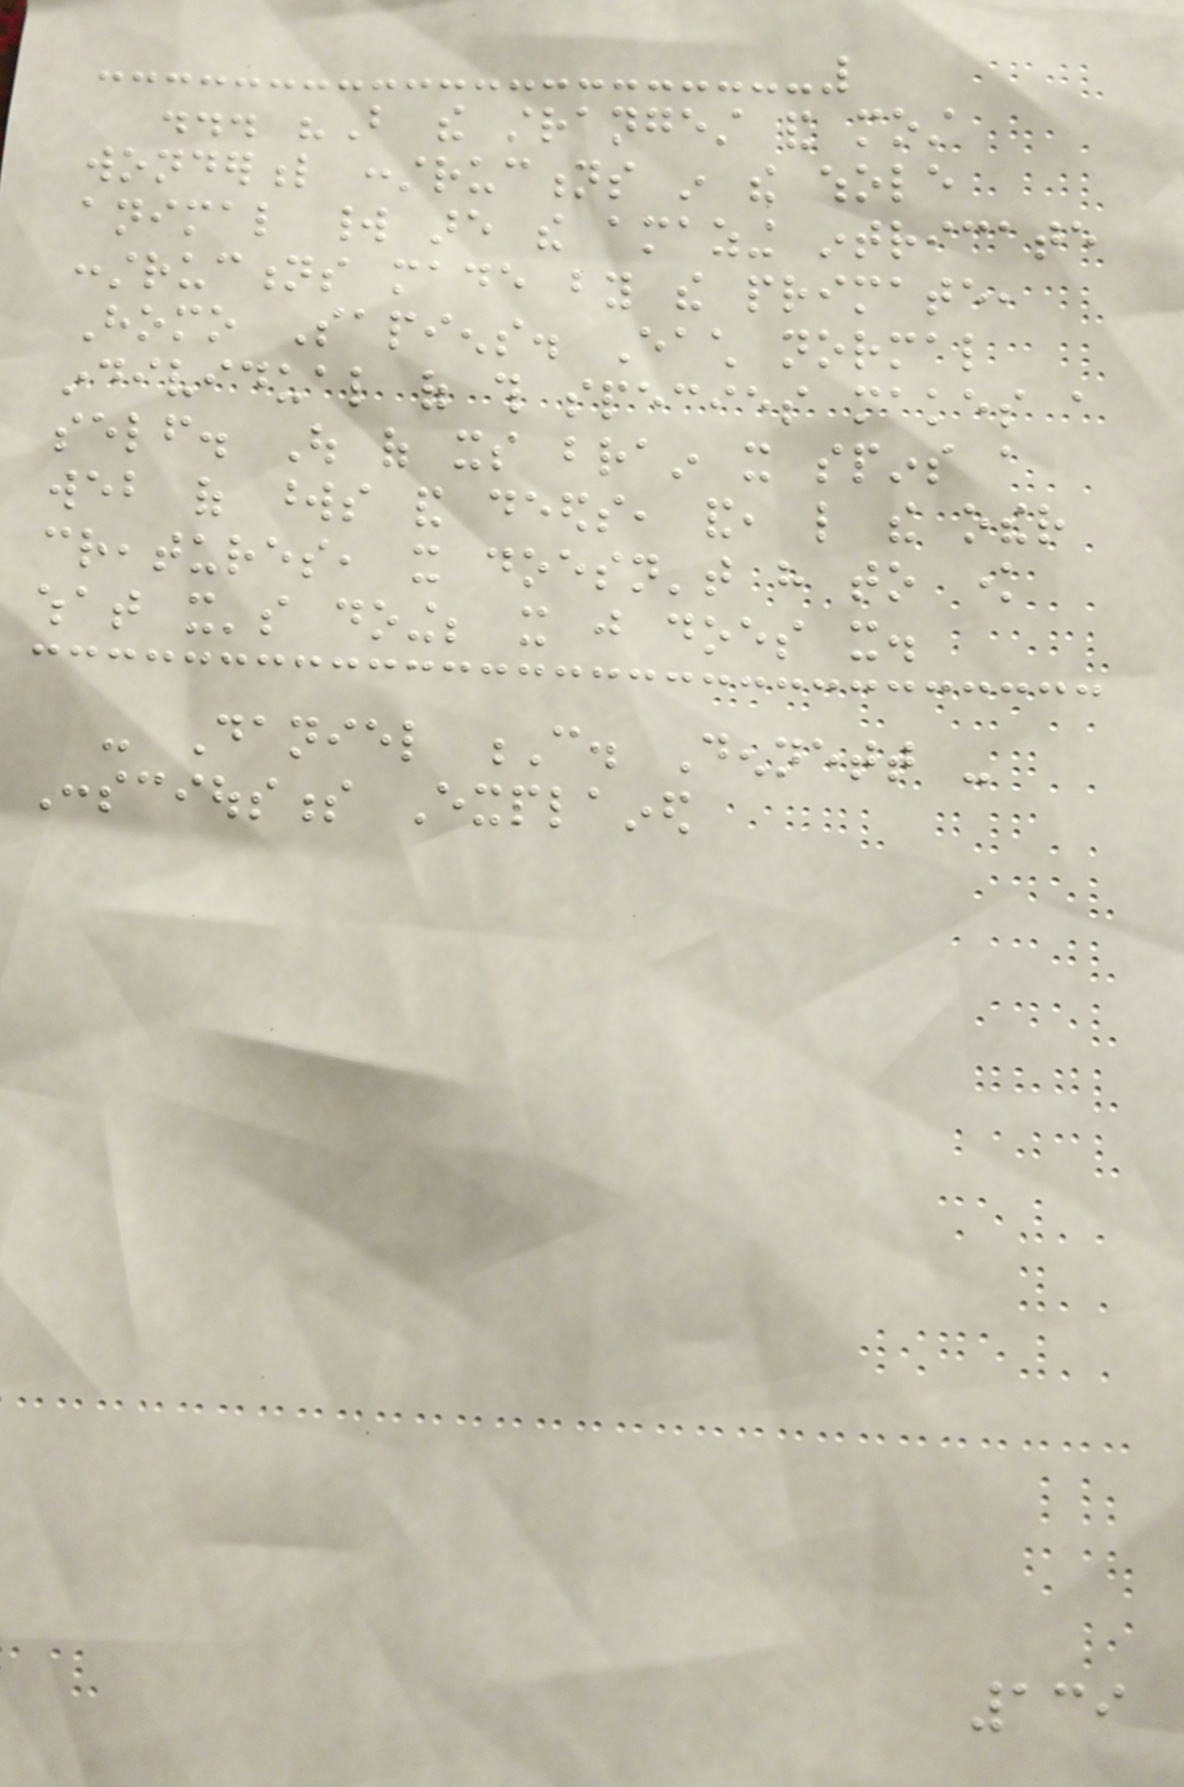... "But the strangest and most
wonderful constructions in the whole
animal world are the amazing intricate
constructions made by the primate,
Homo Sapiens. Each normal
individual of this species makes a
self. Out of its brain it spins a
web of words and deeds, and, like the other
creatures, it doesn't have to know
what it's doing; it just does it.
- Daniel C. Dennett -
Consciousness Explained
139
